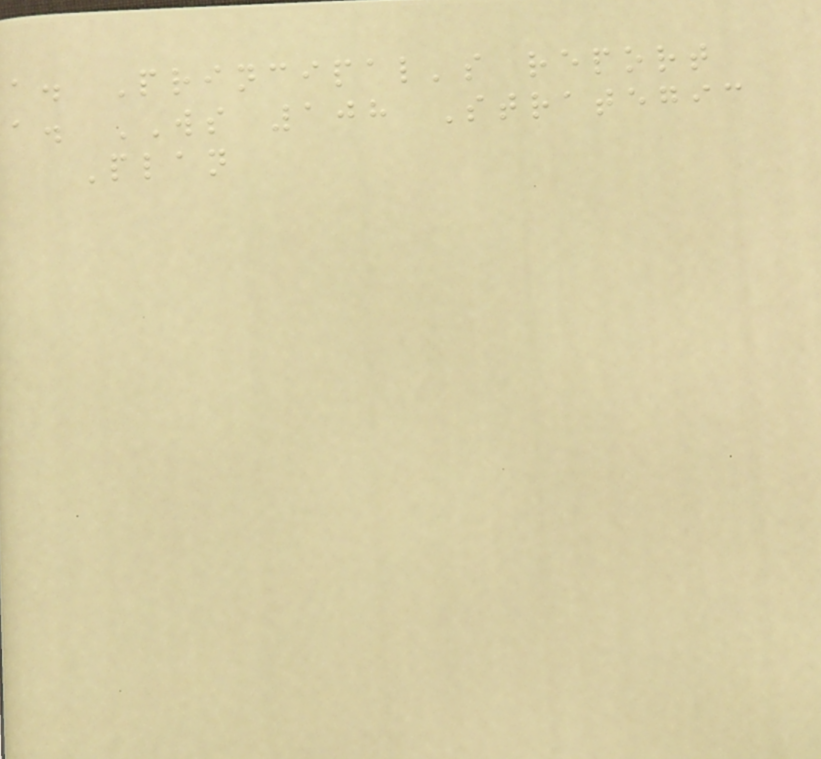a. Principal's report
a. WS 108 Strategic
Plan
